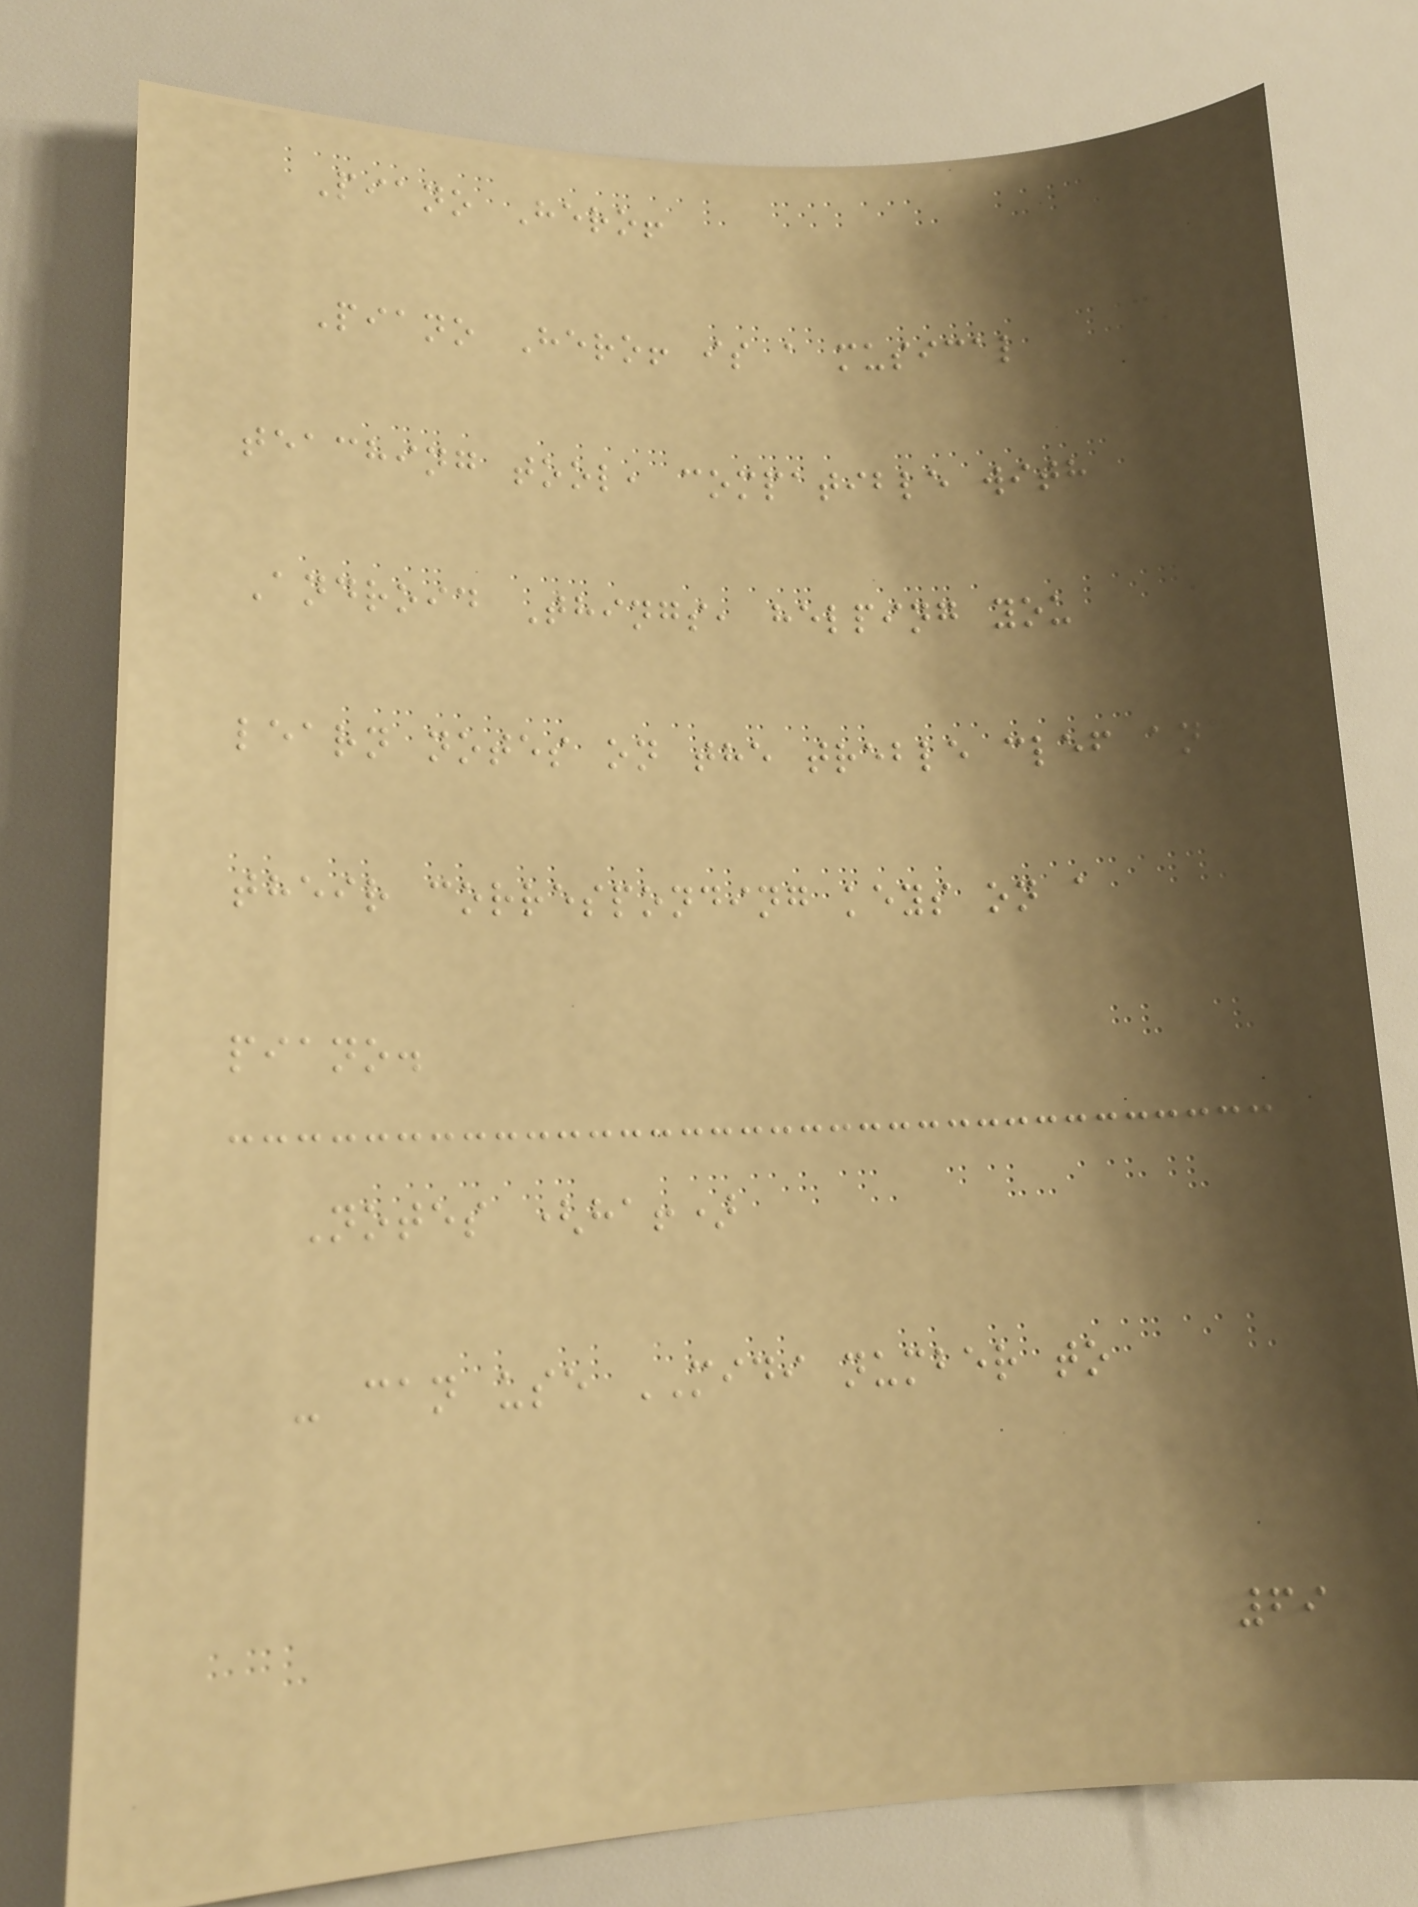Piano Hero!
Piano Hero! is a musical
teaching tool, compatible with
Android Things, helping you
learn notes on the treble clef and
their corresponding keys on a
piano.
Notes (ha!)
- can use MIDI number to
69
